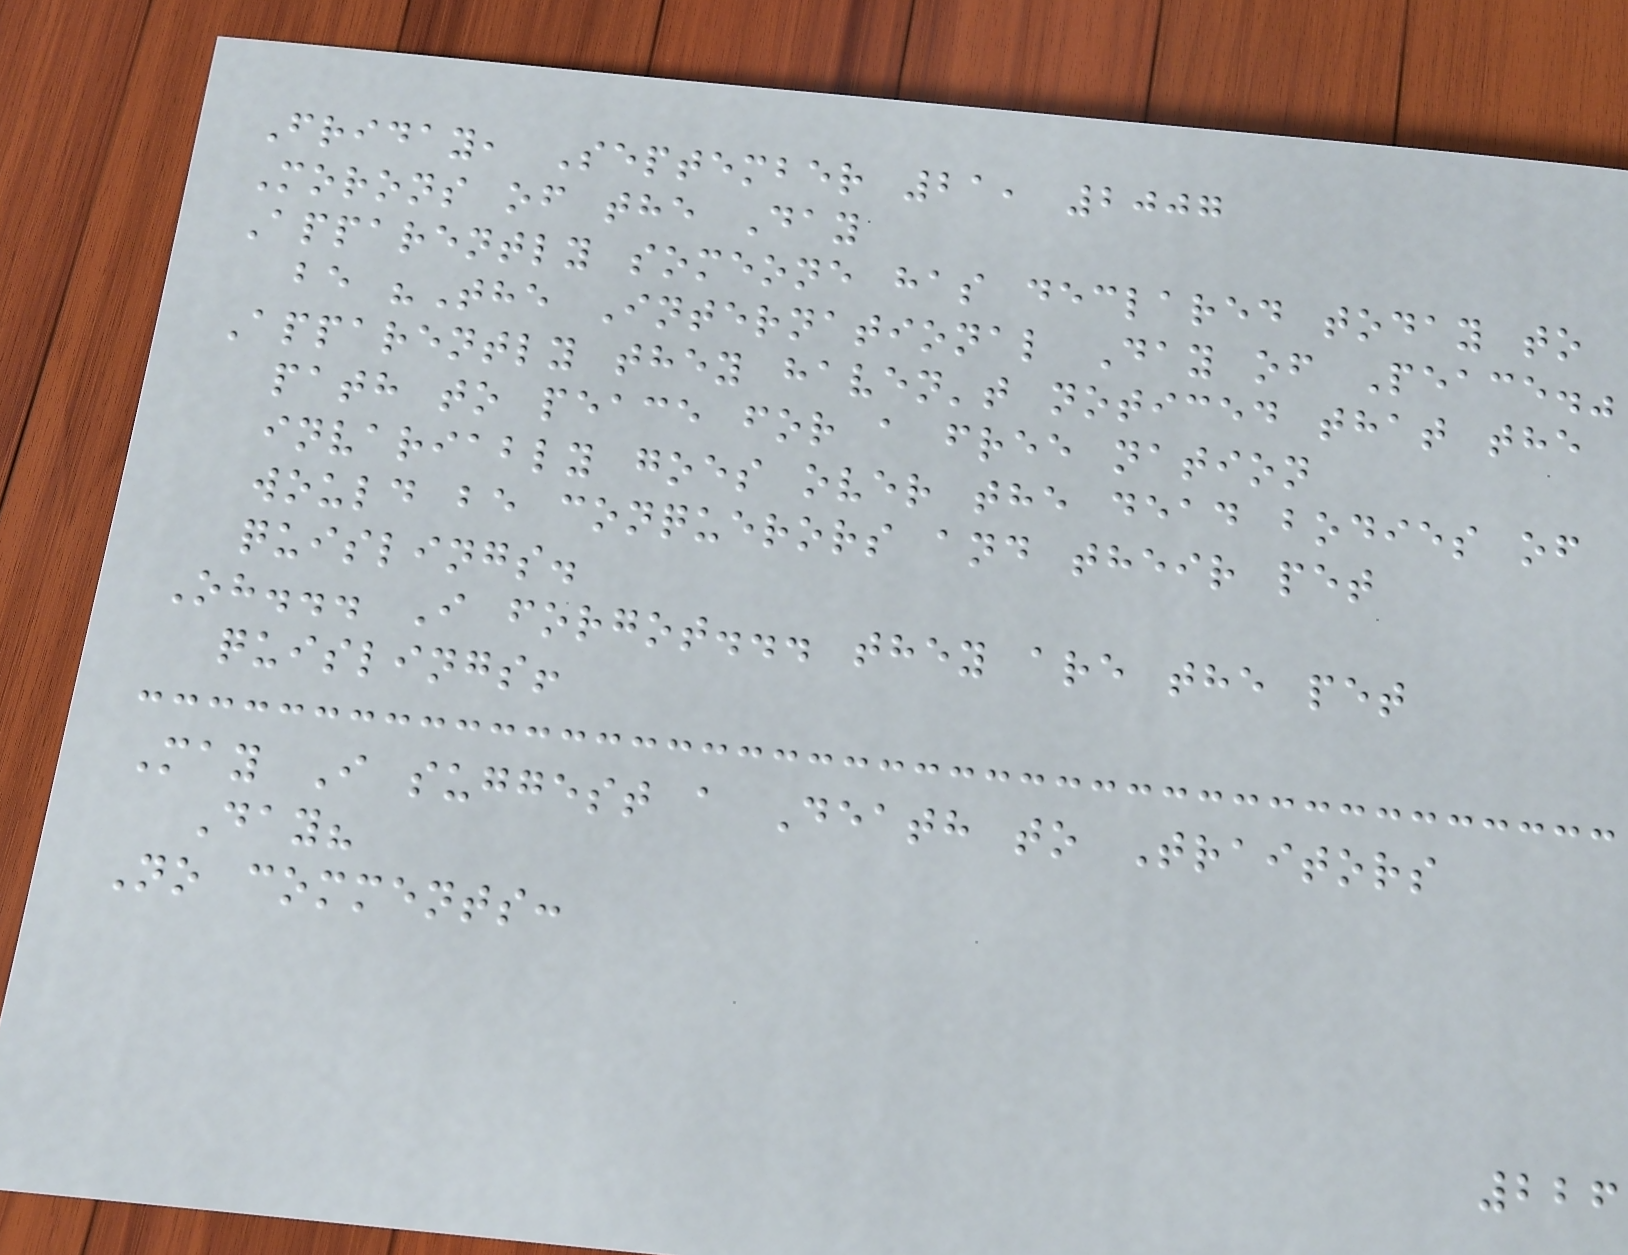Friday, September 21, 2007
Morons of the Day
Apparently someone has declared today to
be "The International Day of Peace."
Apparently they haven't noticed that the
path to peace for a free nation
invariably goes over the dead bodies of
would be conquerors and their pet
quislings.
Oh... I forgot... they are the pet
quislings!
May I suggest a Death to Traitors
Day?
No comments:
226
